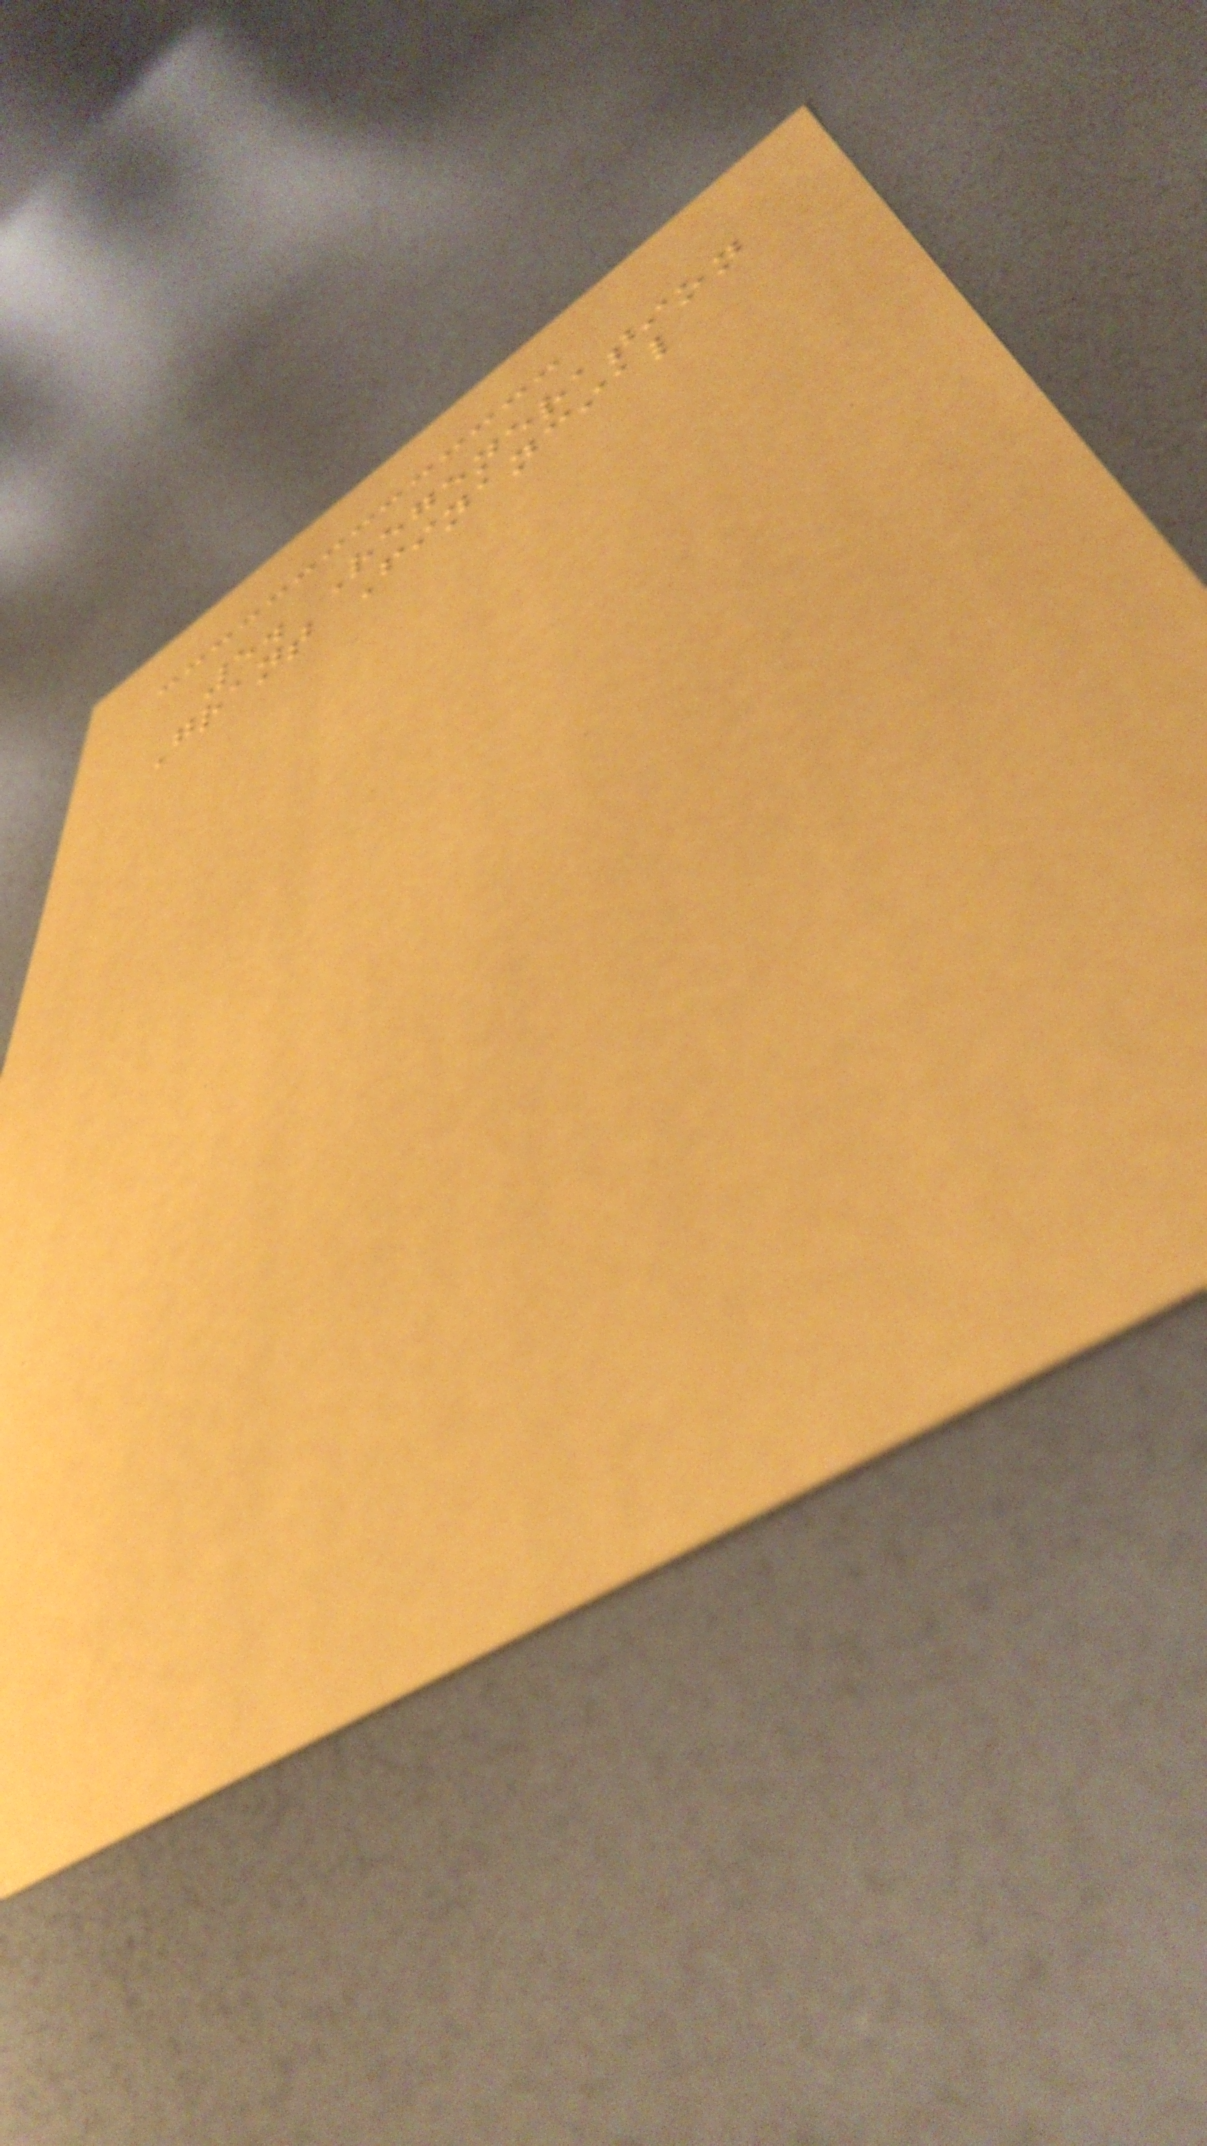5. Regeneration
Grant Financial
